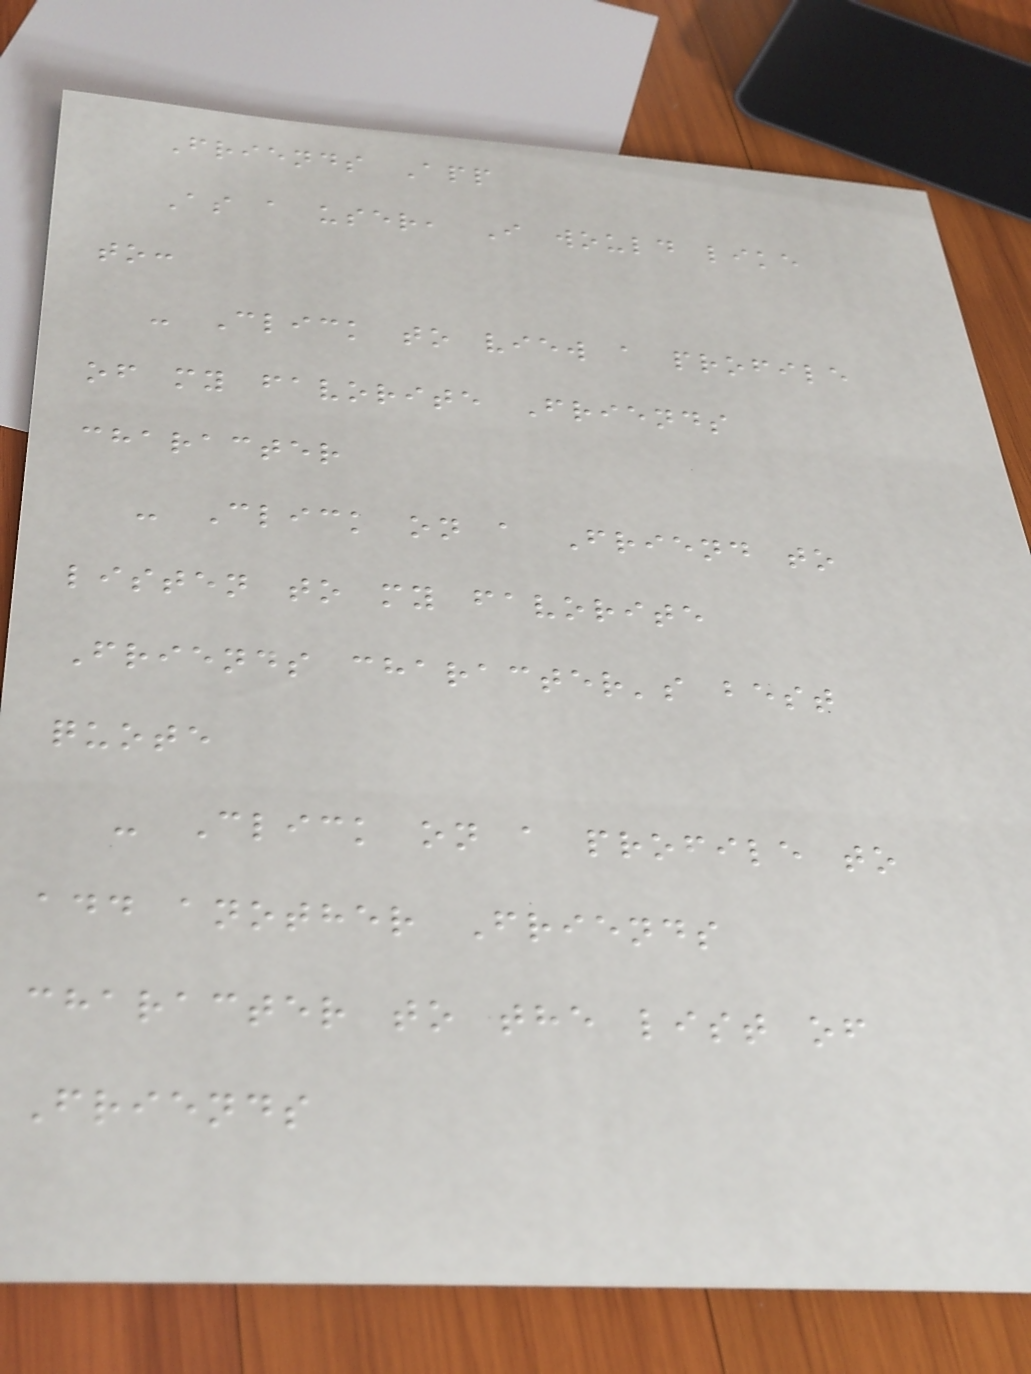Friends App
As a user, I would like
to:
- Click to view a profile
of my favorite Friends
character
- Click on a Friend to
listen to my favorite
Friends character's best
quote
- Click on a profile to
add another Friends
character to the list of
Friends
